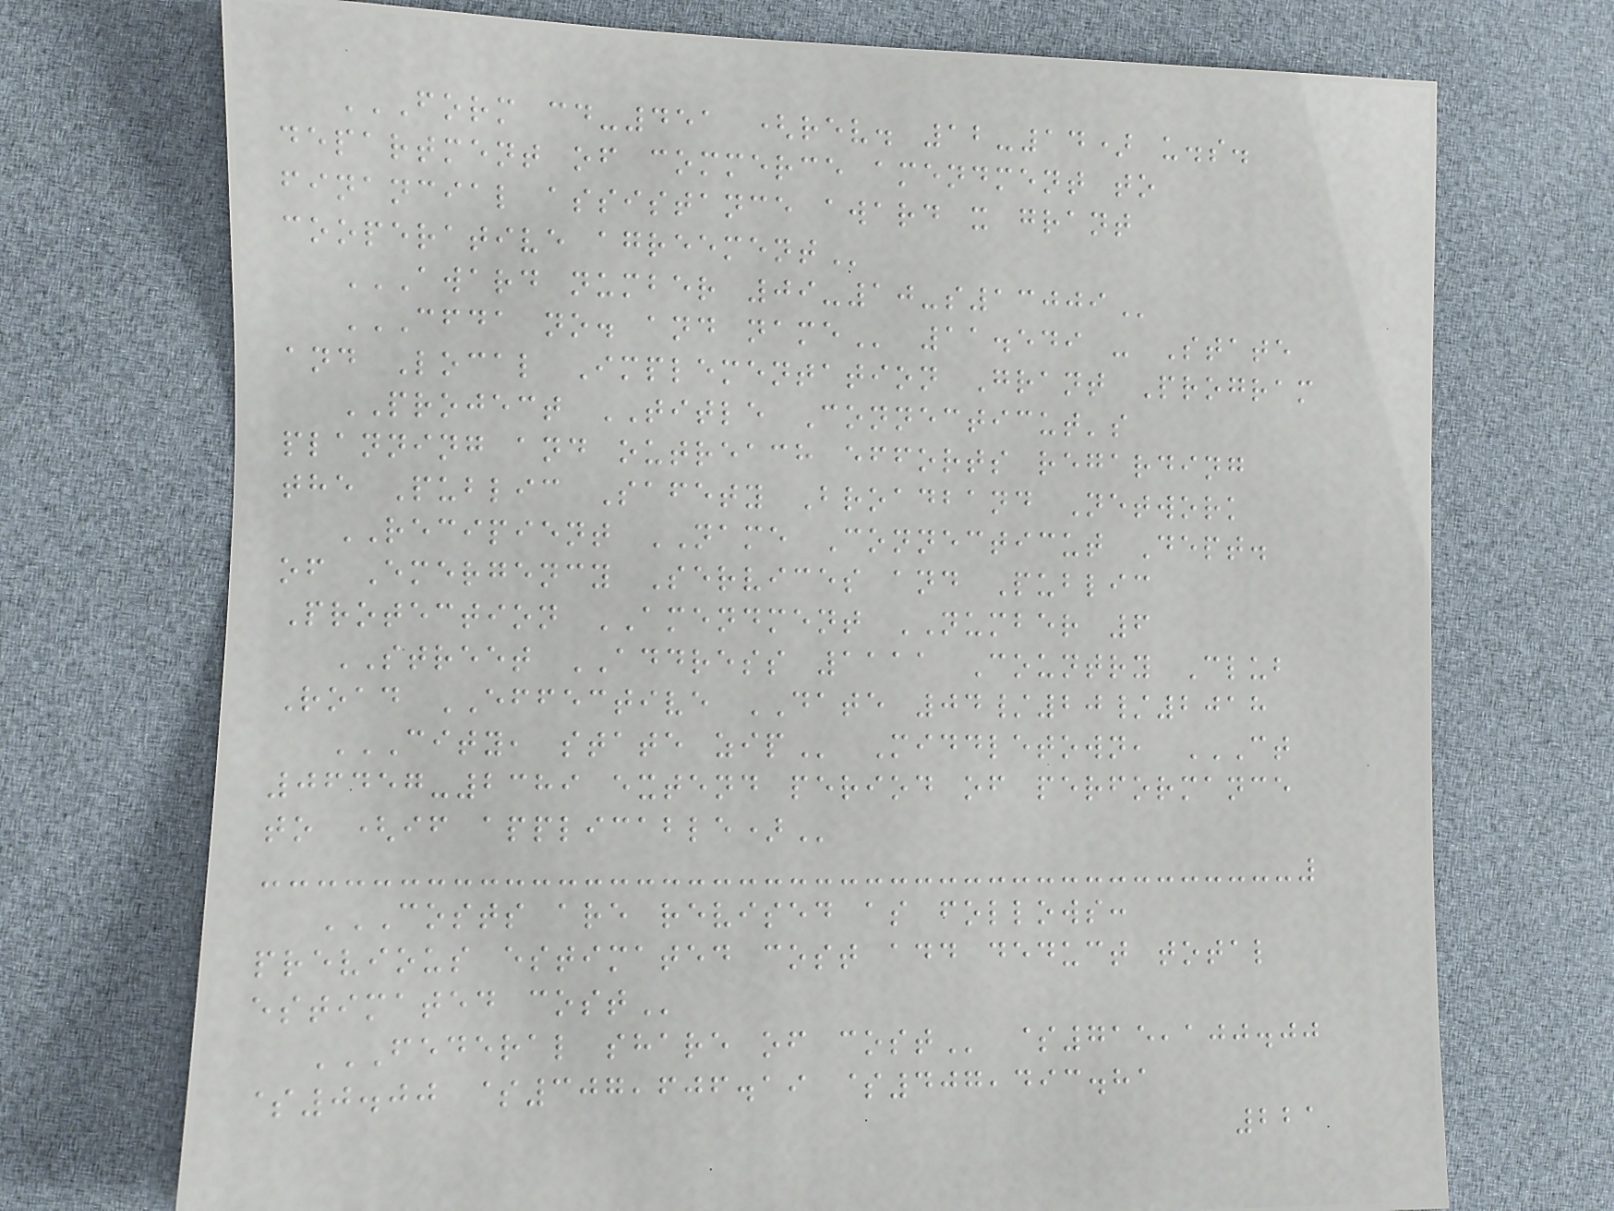FORM CD-451 (REV. 12-14) U.S.
DEPARTMENT OF COMMERCE AMENDMENT TO
FINANCIAL ASSISTANCE AWARD X GRANT
COOPERATIVE AGREEMENT
AWARD NUMBER 09-10-S13009
CFDA NO. AND NAME 11.549 - State
and Local Implementation Grant Program
PROJECT TITLE Connecticut's
planning and outreach efforts regarding
the Public Safety Broadband Network
RECIPIENT NAME Connecticut Dept.
of Emergency Services and Public
Protection AMENDMENT NUMBER 6
STREET ADDRESS 1111 Country Club
Road EFFECTIVE DATE 04/20/2018
CITY, STATE ZIP Middletown, CT
06457-2389 EXTEND PERIOD OF PERFORMANCE
TO (IF APPLICABLE)
COSTS ARE REVISED AS FOLLOWS:
PREVIOUS ESTIMATED COST ADD DEDUCT TOTAL
ESTIMATED COST
FEDERAL SHARE OF COST $715,100.00
$0.00 $307,606.19 $407,493.81
221
